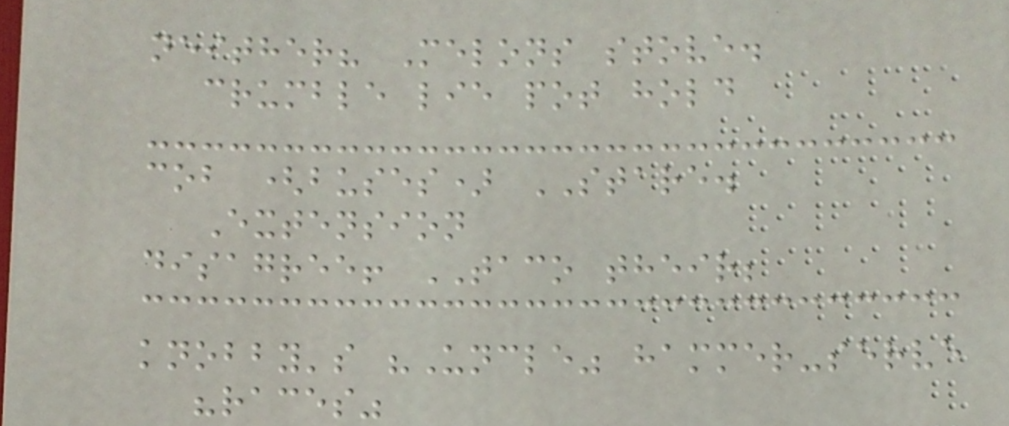neither? Melons stove.
crumble lie pot hold
cob (buses) STARE.
Extension
disagree! TACO their;
knobby's "Uncle" hammer-serve
"races"
